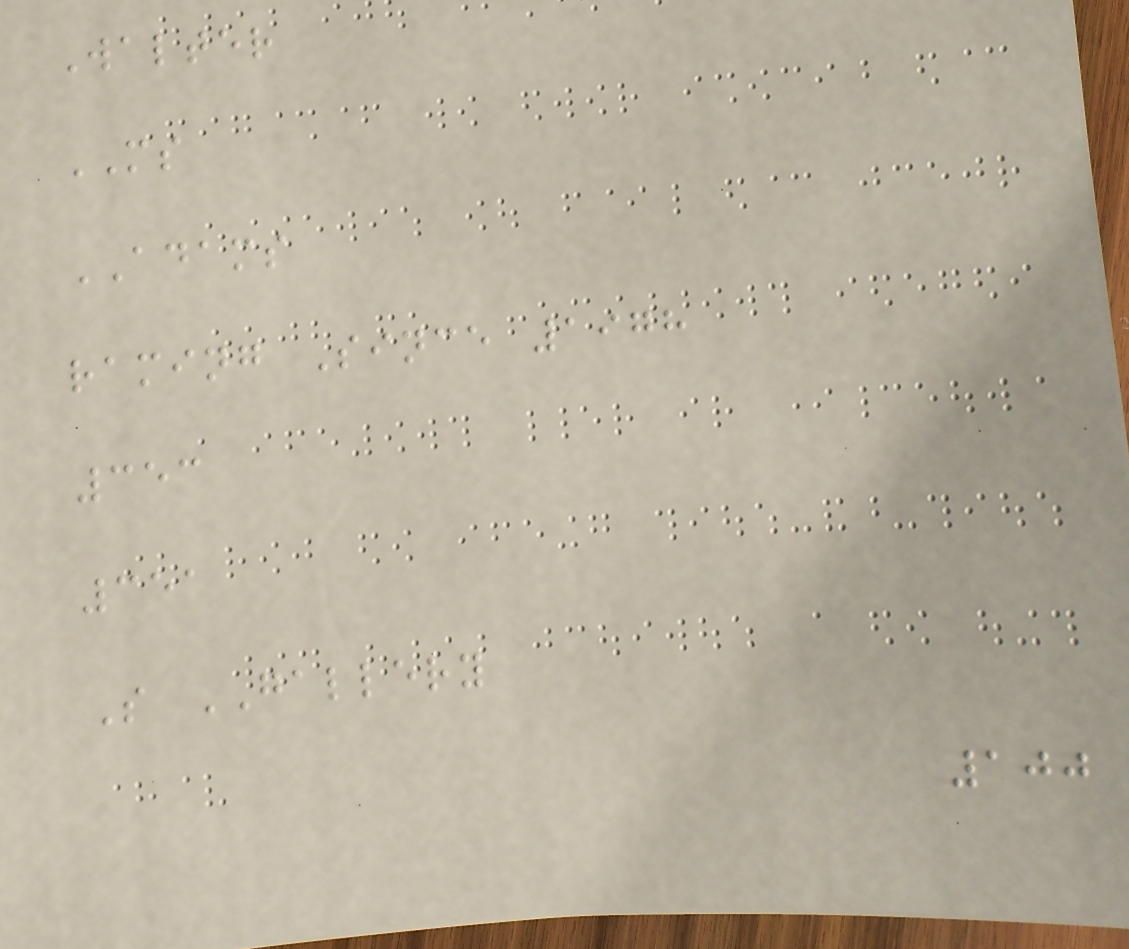Walter
MS
ADAMS
raming Since 1978
353
351
S GALLERY
100
